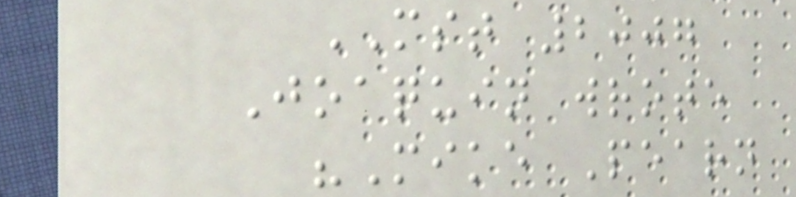MST 2007
Joaquin wrote
"Mike Pearn
